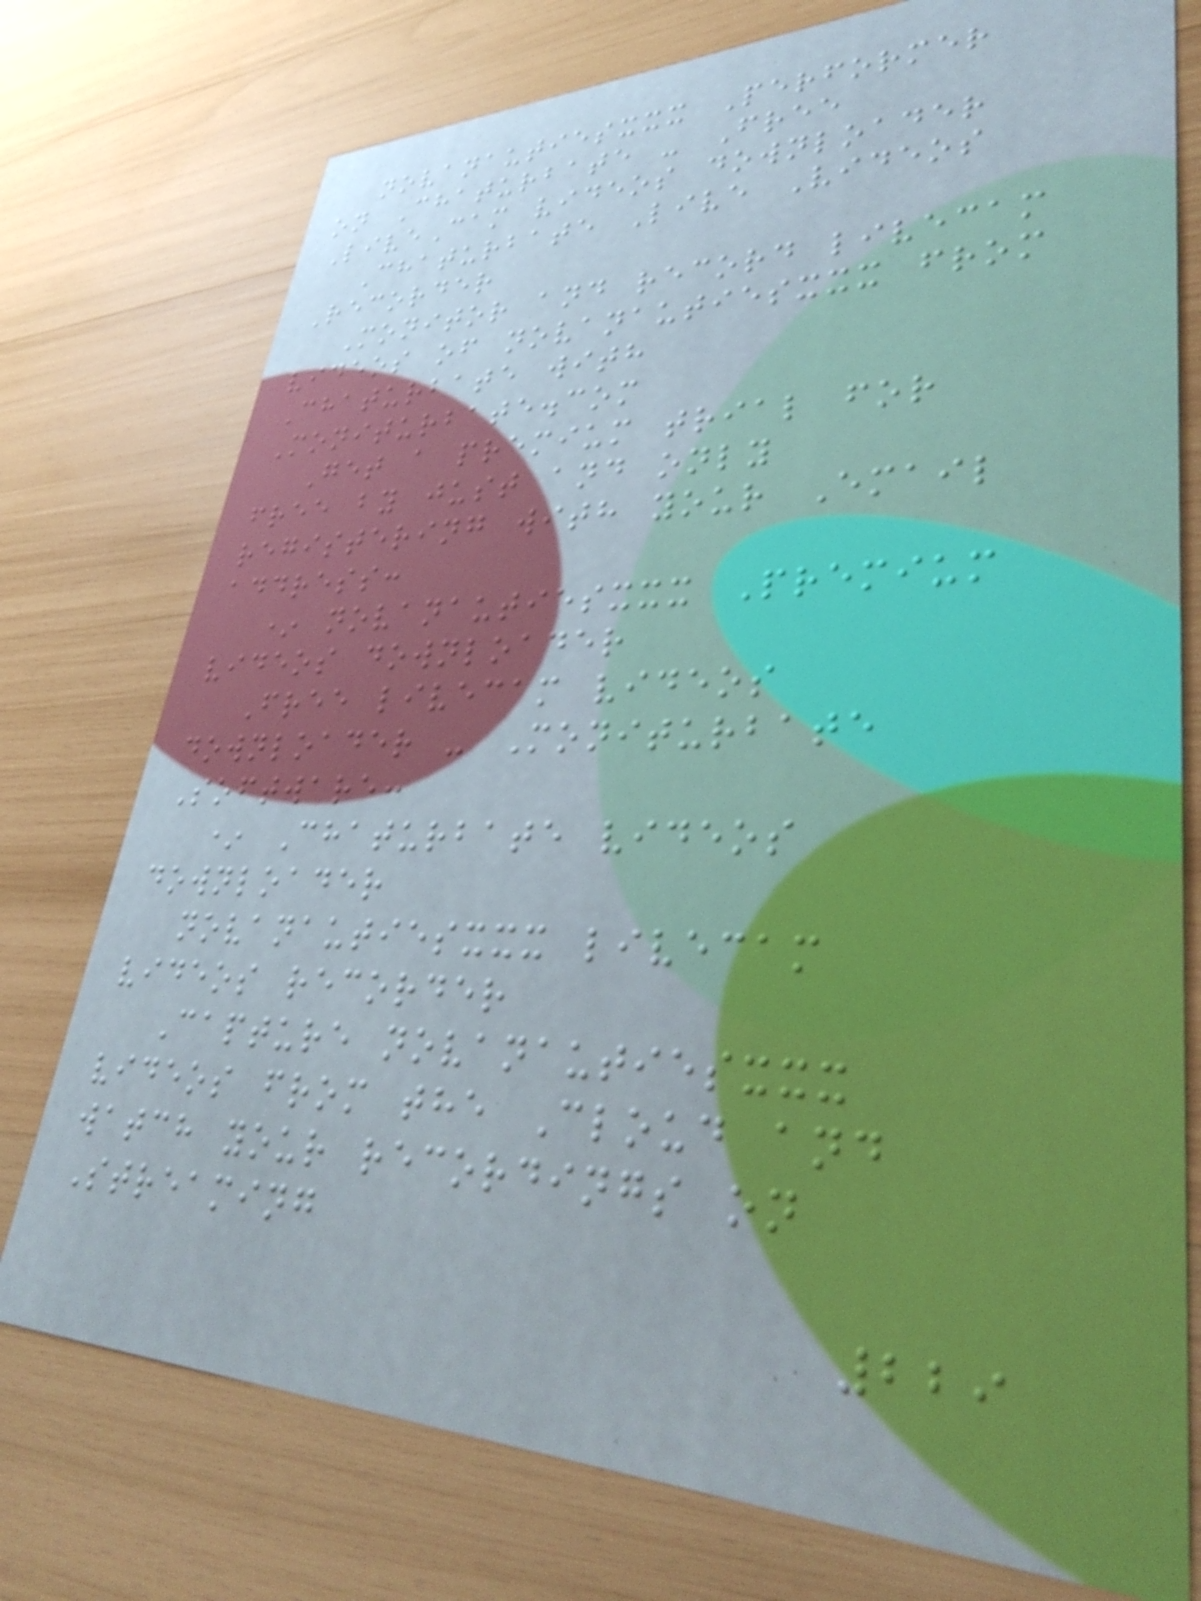novanautiesxxx Performer
on Chaturbate - Free
LiveCam videos downloader
Chaturbate Live Videos
Recorder
Monitor and record livecam
videos of novanautiesxxx from
Chaturbate with
Moniturbate.com
Get a premium trial for
free by just and only
registering with your Email
address:
* novanautiesxxx Premium
videos downloader
Free livecam videos
downloader - Moniturbate
Software:
* Chaturbate videos
downloader
novanautiesxxx livecam
videos recorder
Capture novanautiesxxx
videos from the Cloud and
watch your recordings on
Streaming
229
